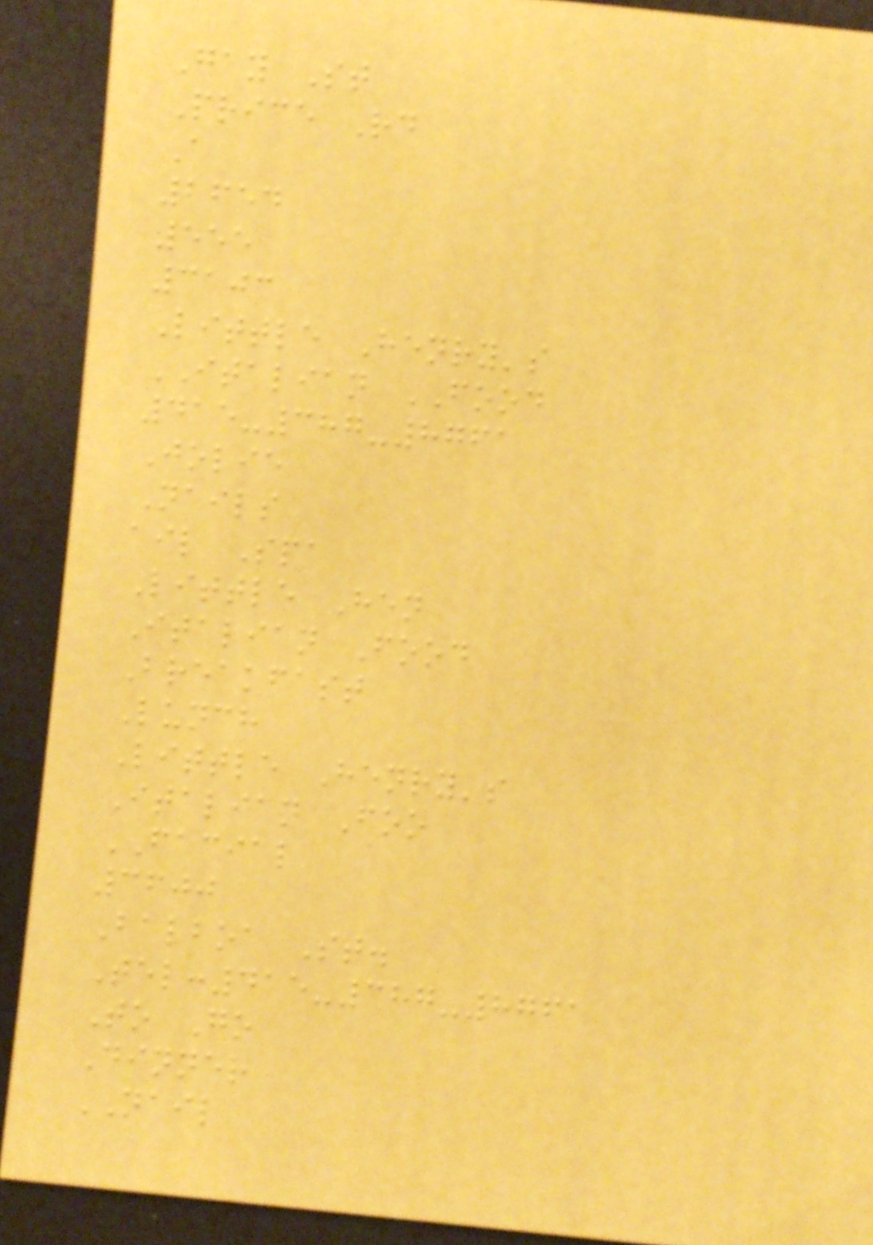Gay St
Price Rd
A
2654
555
3103
Little Henry's
ITALIAN FOOD
415-387-8761
Jolie
Nails
ail Spa
Little Hen
Italian Food
Breakfast
Lunch
Little Henry's
Italian Foo
FACIAL
3600
Balboa St.
Tel:415-387-8761
To Go
Dinner
NAIL
